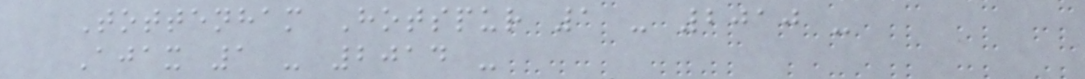Tottenham Hotspur 1 - 2010 -
Ajax 1 - 2014 -
